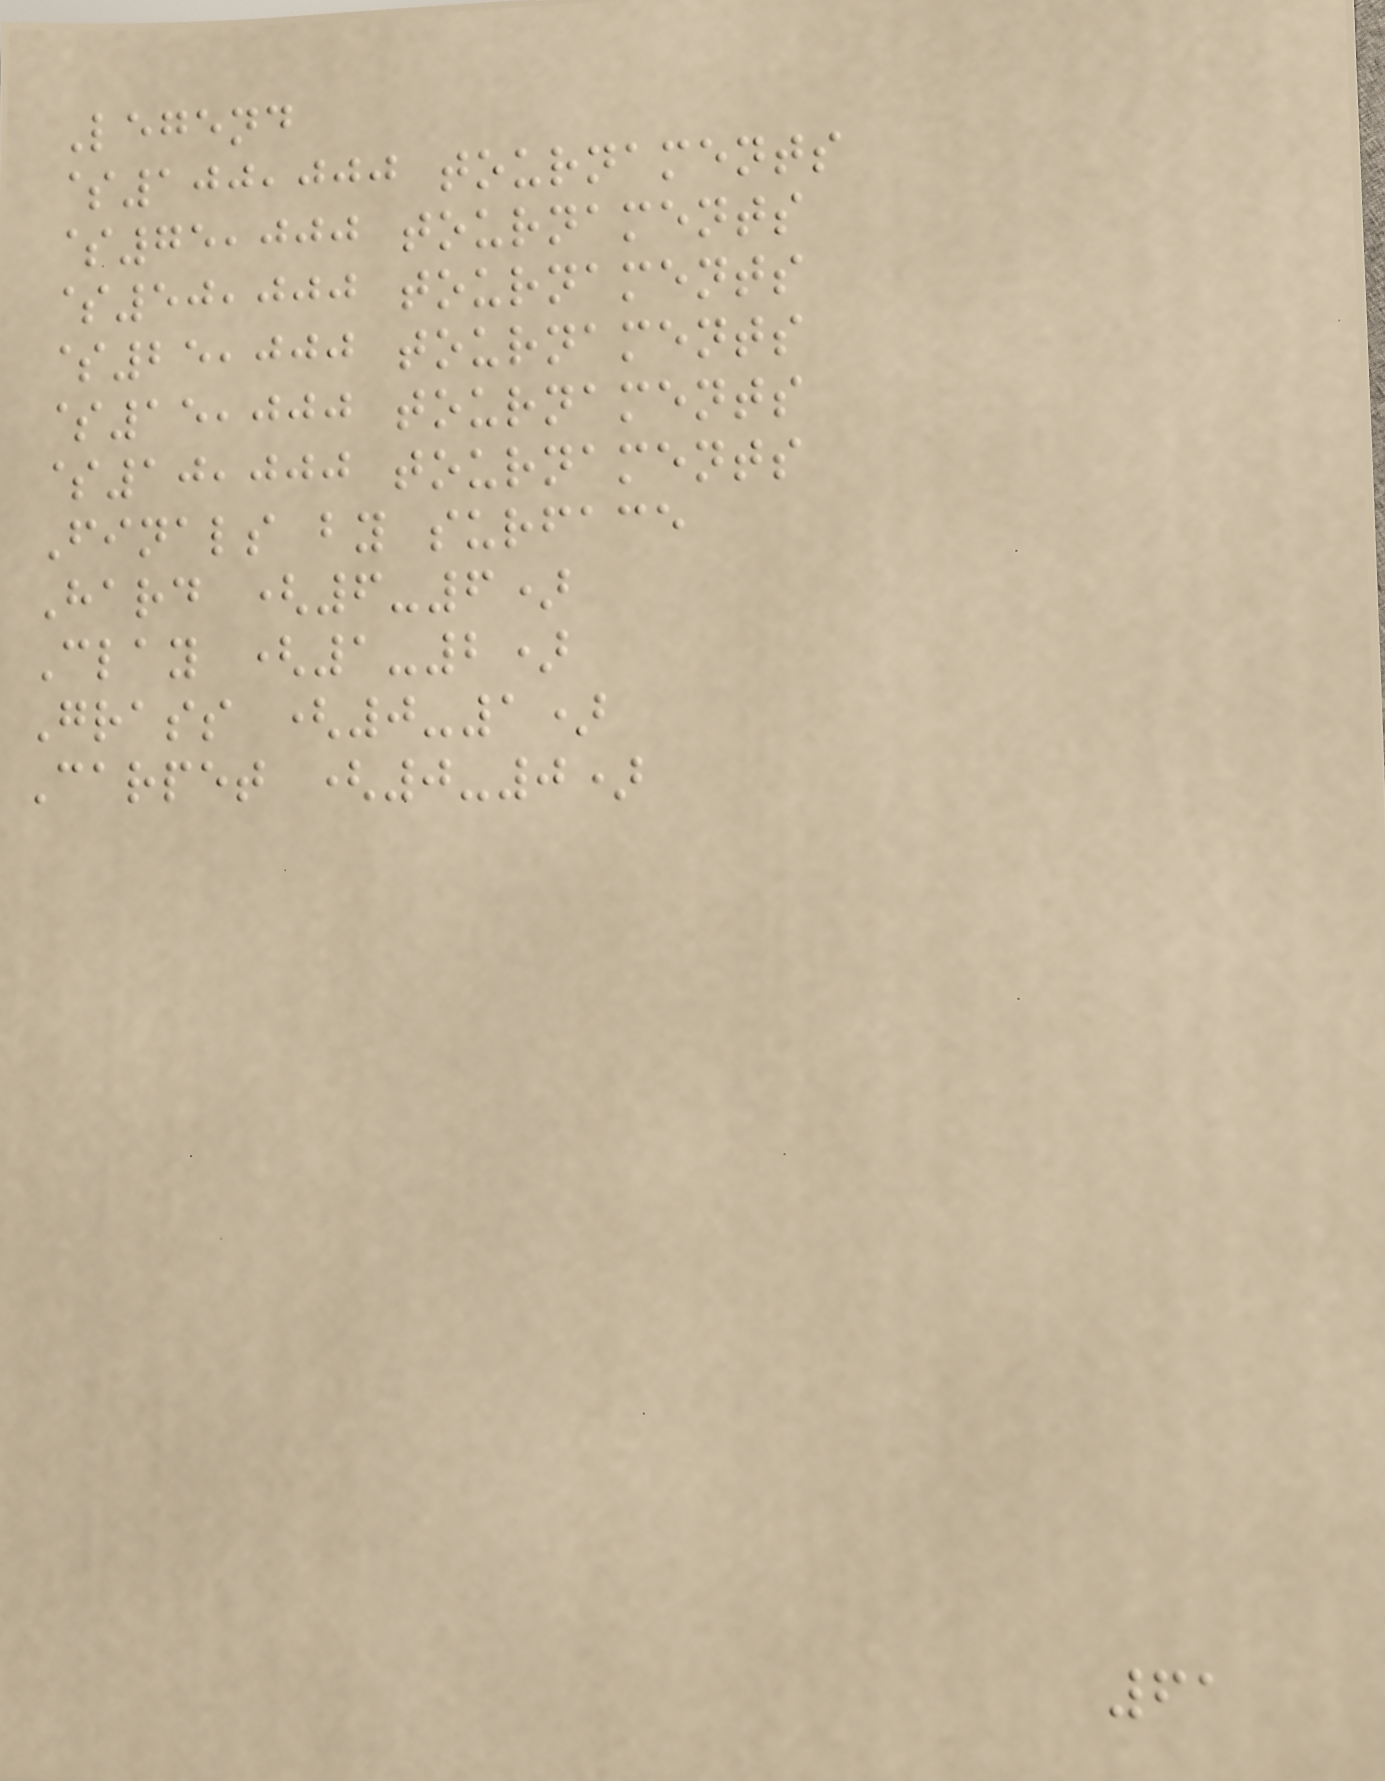Legend
$100,000 tournaments
$75,000 tournaments
$50,000 tournaments
$25,000 tournaments
$15,000 tournaments
$10,000 tournaments
Finals by surface
Hard (6-6)
Clay (1-2)
Grass (0-1)
Carpet (0-0)
61
